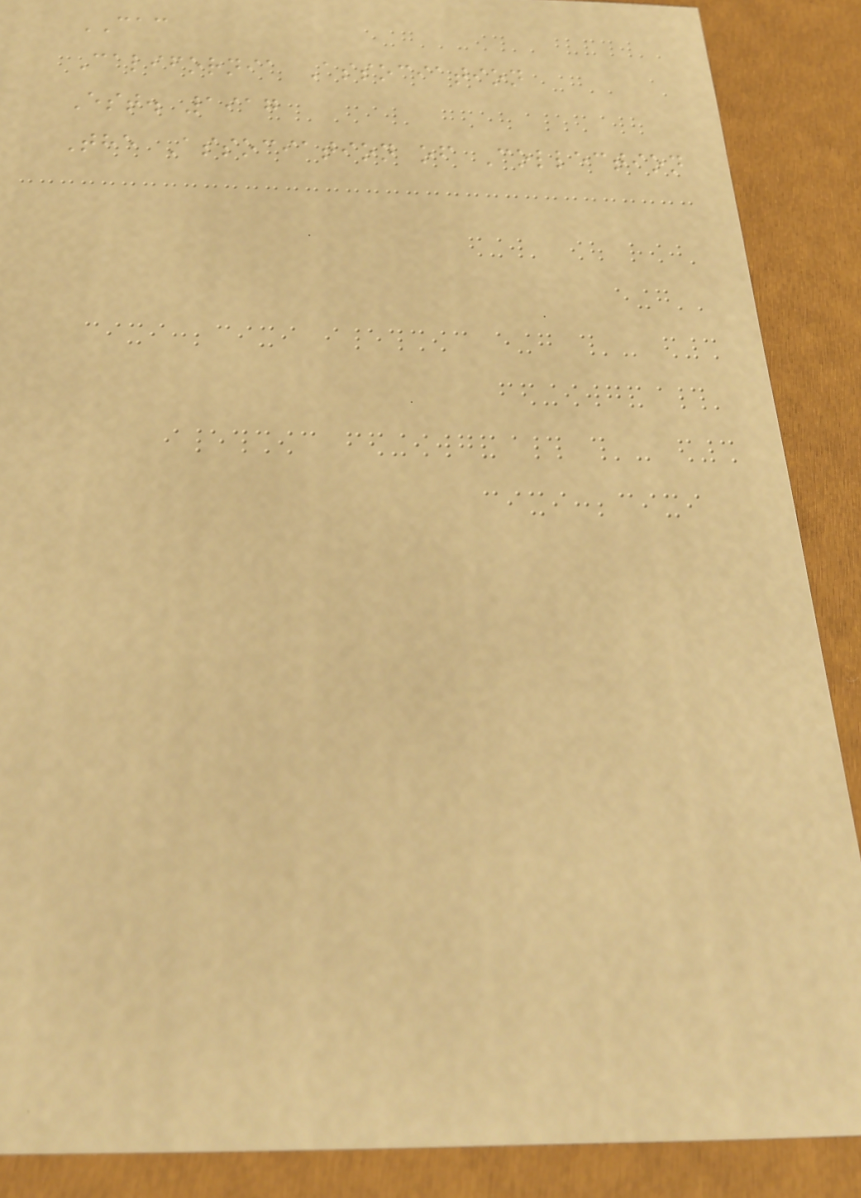CAC
California Association
Est. 1917
The Association of Collection
